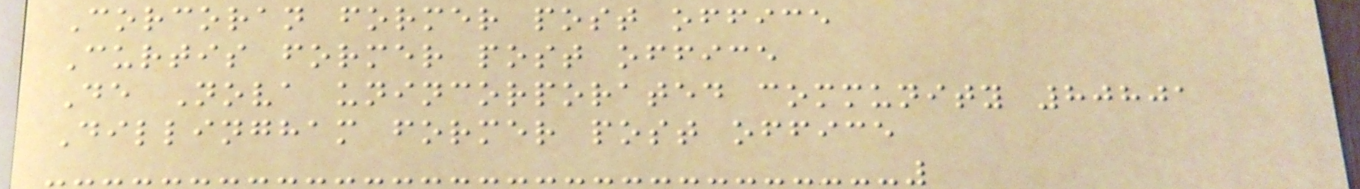Corcoran former post office
Curtis former post office
De Nova unincorporated community 80801
Dillingham former post office
